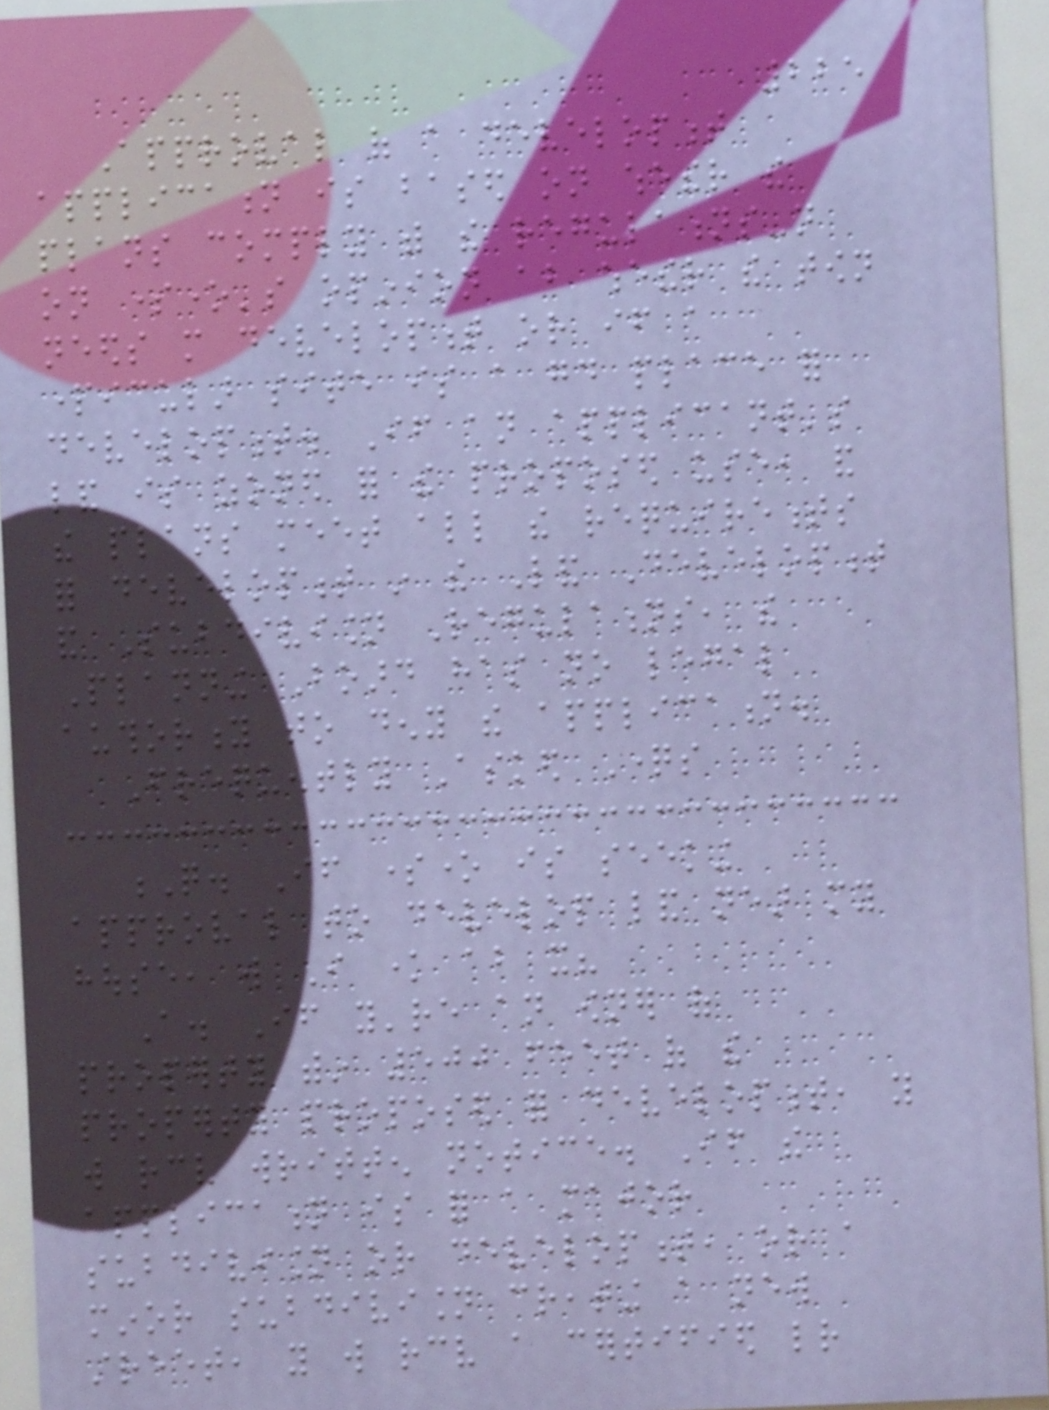225
Approval of a development
application is based on whether the
plans comply with the regulations-not
on someone's opinion about whether the town
needs more development or if a
particular site is a good place for
development. If an applicant's
land is zoned for the proposed use, and
the plans meet all the requirements
for development in the Land Development
and Subdivision Regulations, the
Planning Board has no legal
authority to deny the application.
Frequently Asked Questions
Q. If someone is seeking
approval to develop land near my
house, will I know about it?
A. If you're an owner of
property within 500 feet of the
property proposed for development, you
will receive written notice. If the
application is for a major
subdivision or development, or a
minor subdivision creating a new
street, you will receive a certified letter
